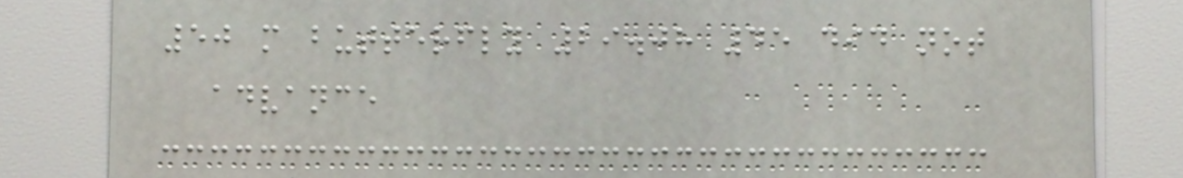50 m butterfly 29.08 45 did not
advance
